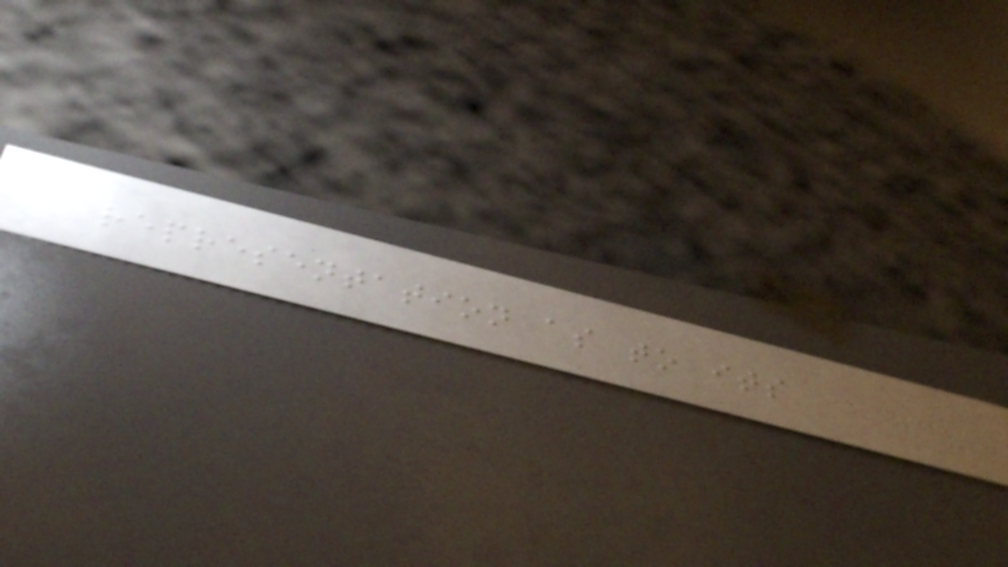representation as to its
